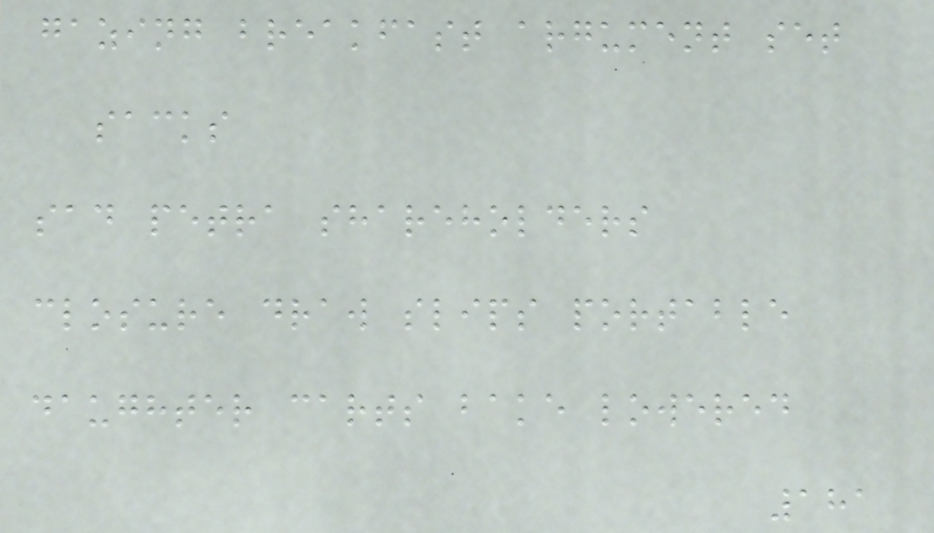gazing breakfast argument set
sacks
sad petra shareholders
closure draw slips portable
daughter carts bake lowered
181
